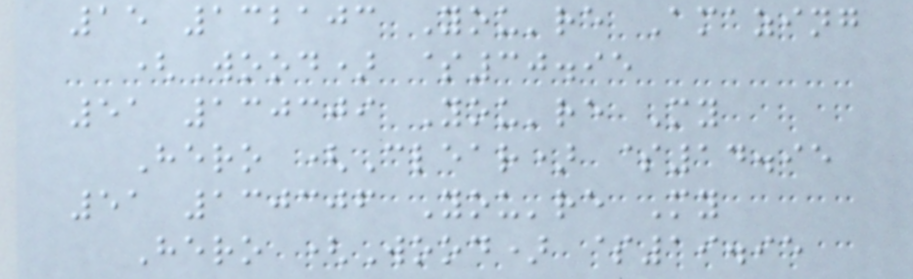15 132103 You're Amazing
(Wood) $30.95
51 130309 You're My
Hero (Clear) $14.95
51 130306 You're My
Hero (Wood) $19.95
